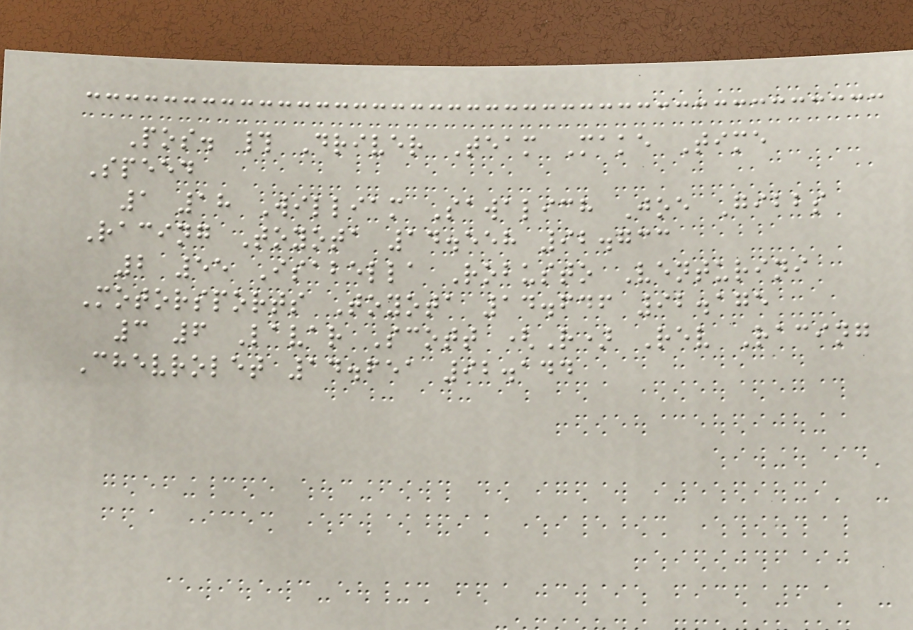Pos. # Driver Team Make Time
Speed
1 18 William Sawalich Joe Gibbs
Racing Toyota 14.558 92.733
2 55 Isabella Robusto Venturini
Motorsports Toyota 14.646 92.175
3 6 Lavar Scott (R) Rev Racing
Chevrolet 14.651 92.144
